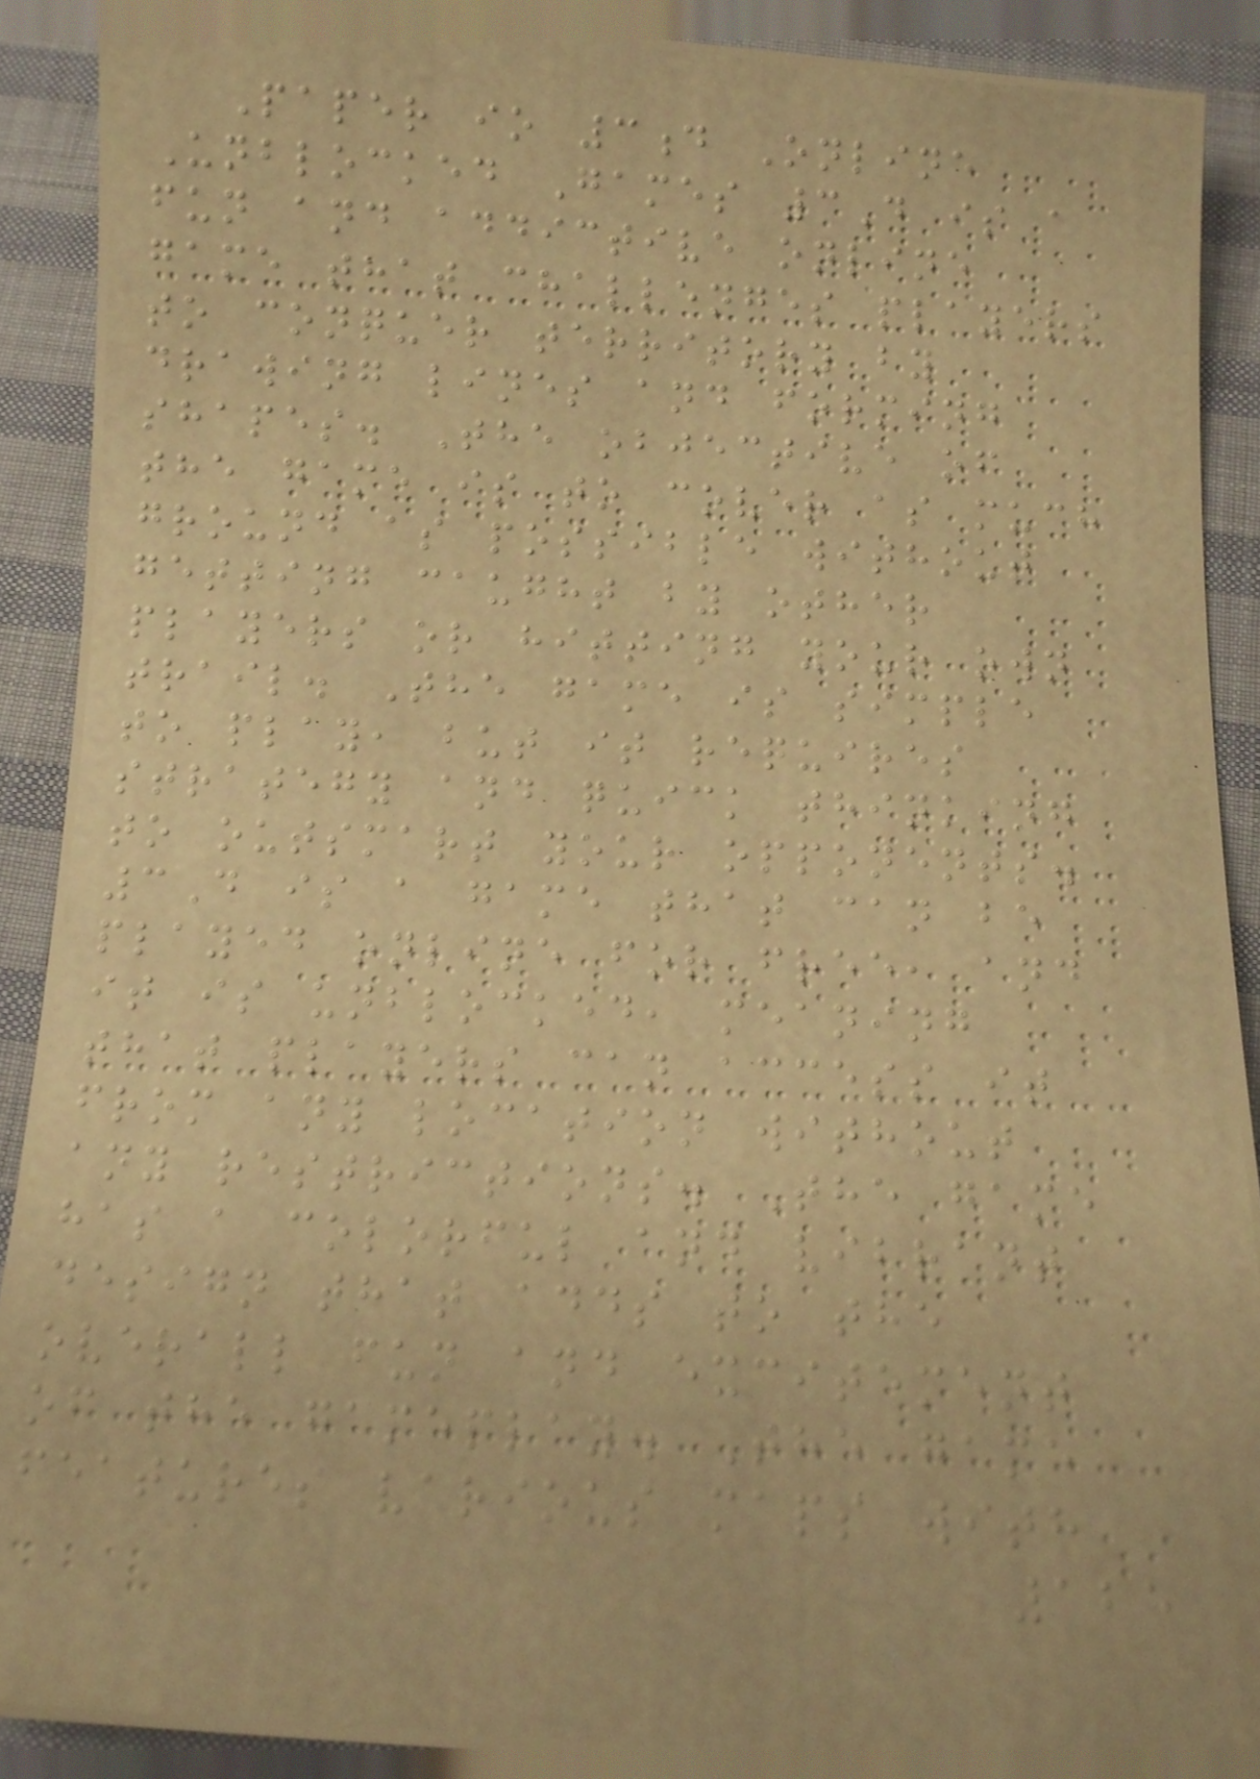Paper io 3d Online
Unblocked Games 3D is a
fun and addictive online
game that challenges players
to conquer territory by
drawing lines and forming
shapes. The objective of
the game is to cover as much
ground as possible without
getting caught by other
players or hitting your own
trail. The game is simple
to play, but it requires
strategy and quick thinking
to outsmart your opponents.
3D is a game that can be
played online for free, and
it is unblocked, meaning
that players can access it
from any location without
any restrictions. The game
has a colorful and vibrant
design that adds to the
overall fun and excitement
of the gameplay. The game
features various maps with
125
